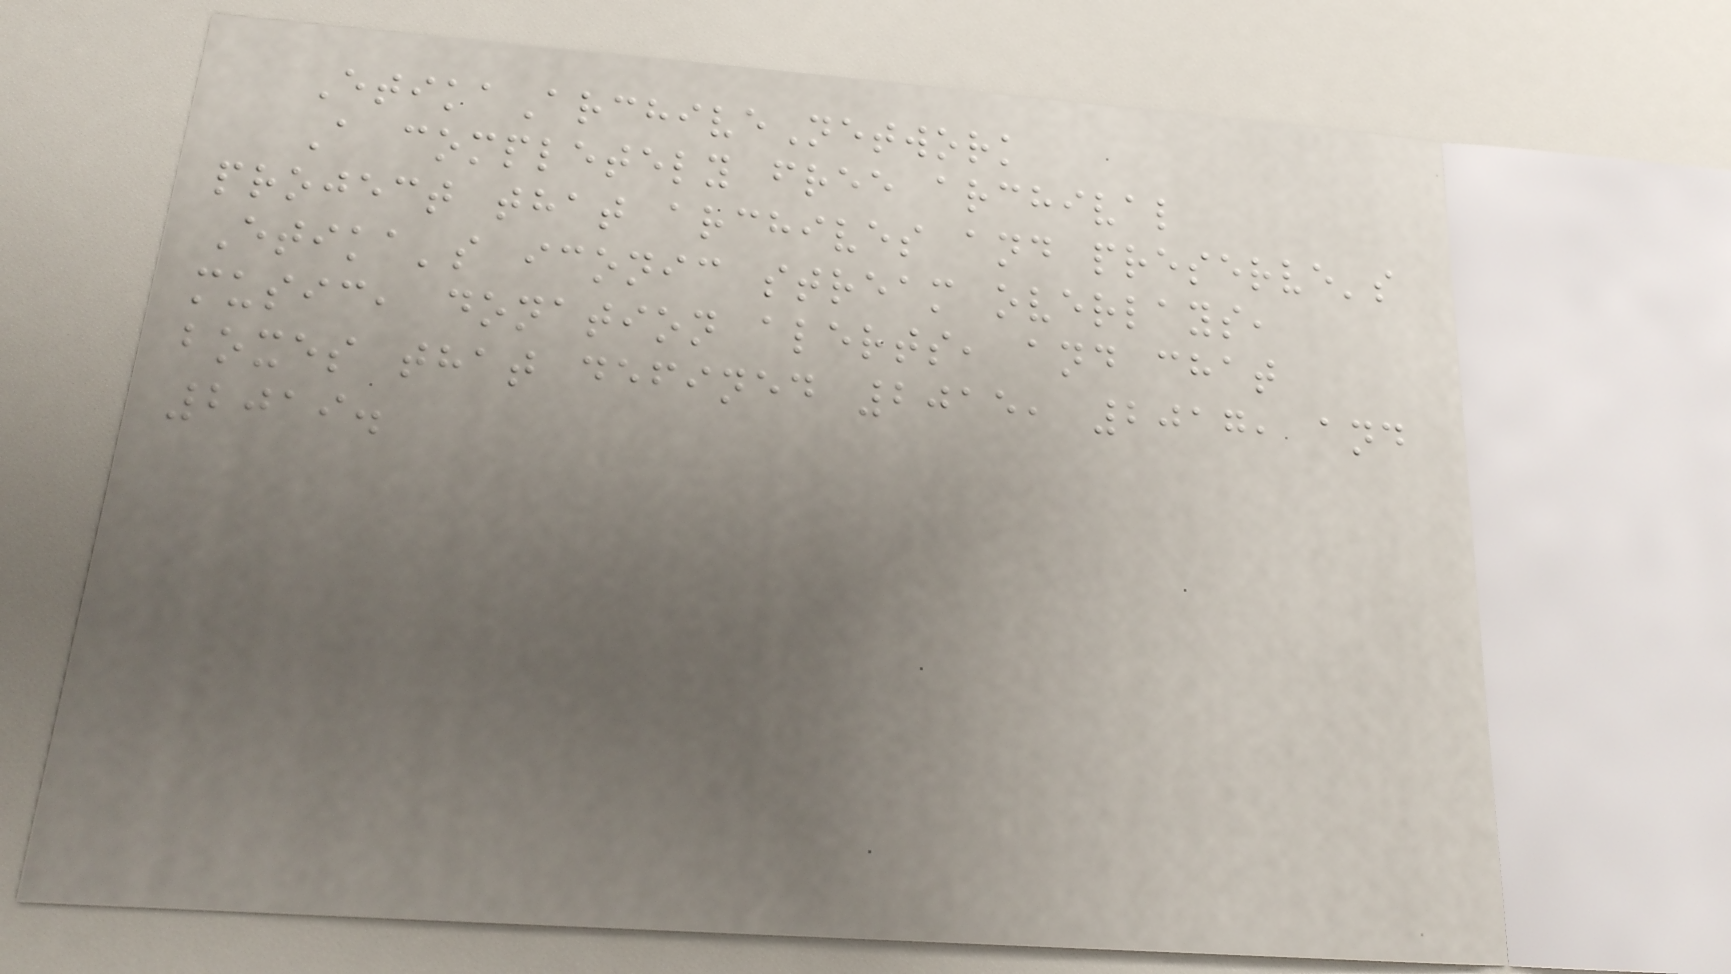EtikaArchiveNetwork
A completely free archival
project that archives and preserve's
Etika's iconic stream overlays,
music, donation alerts, and chat
boxes that defined 2015, 2017, and
2019.
